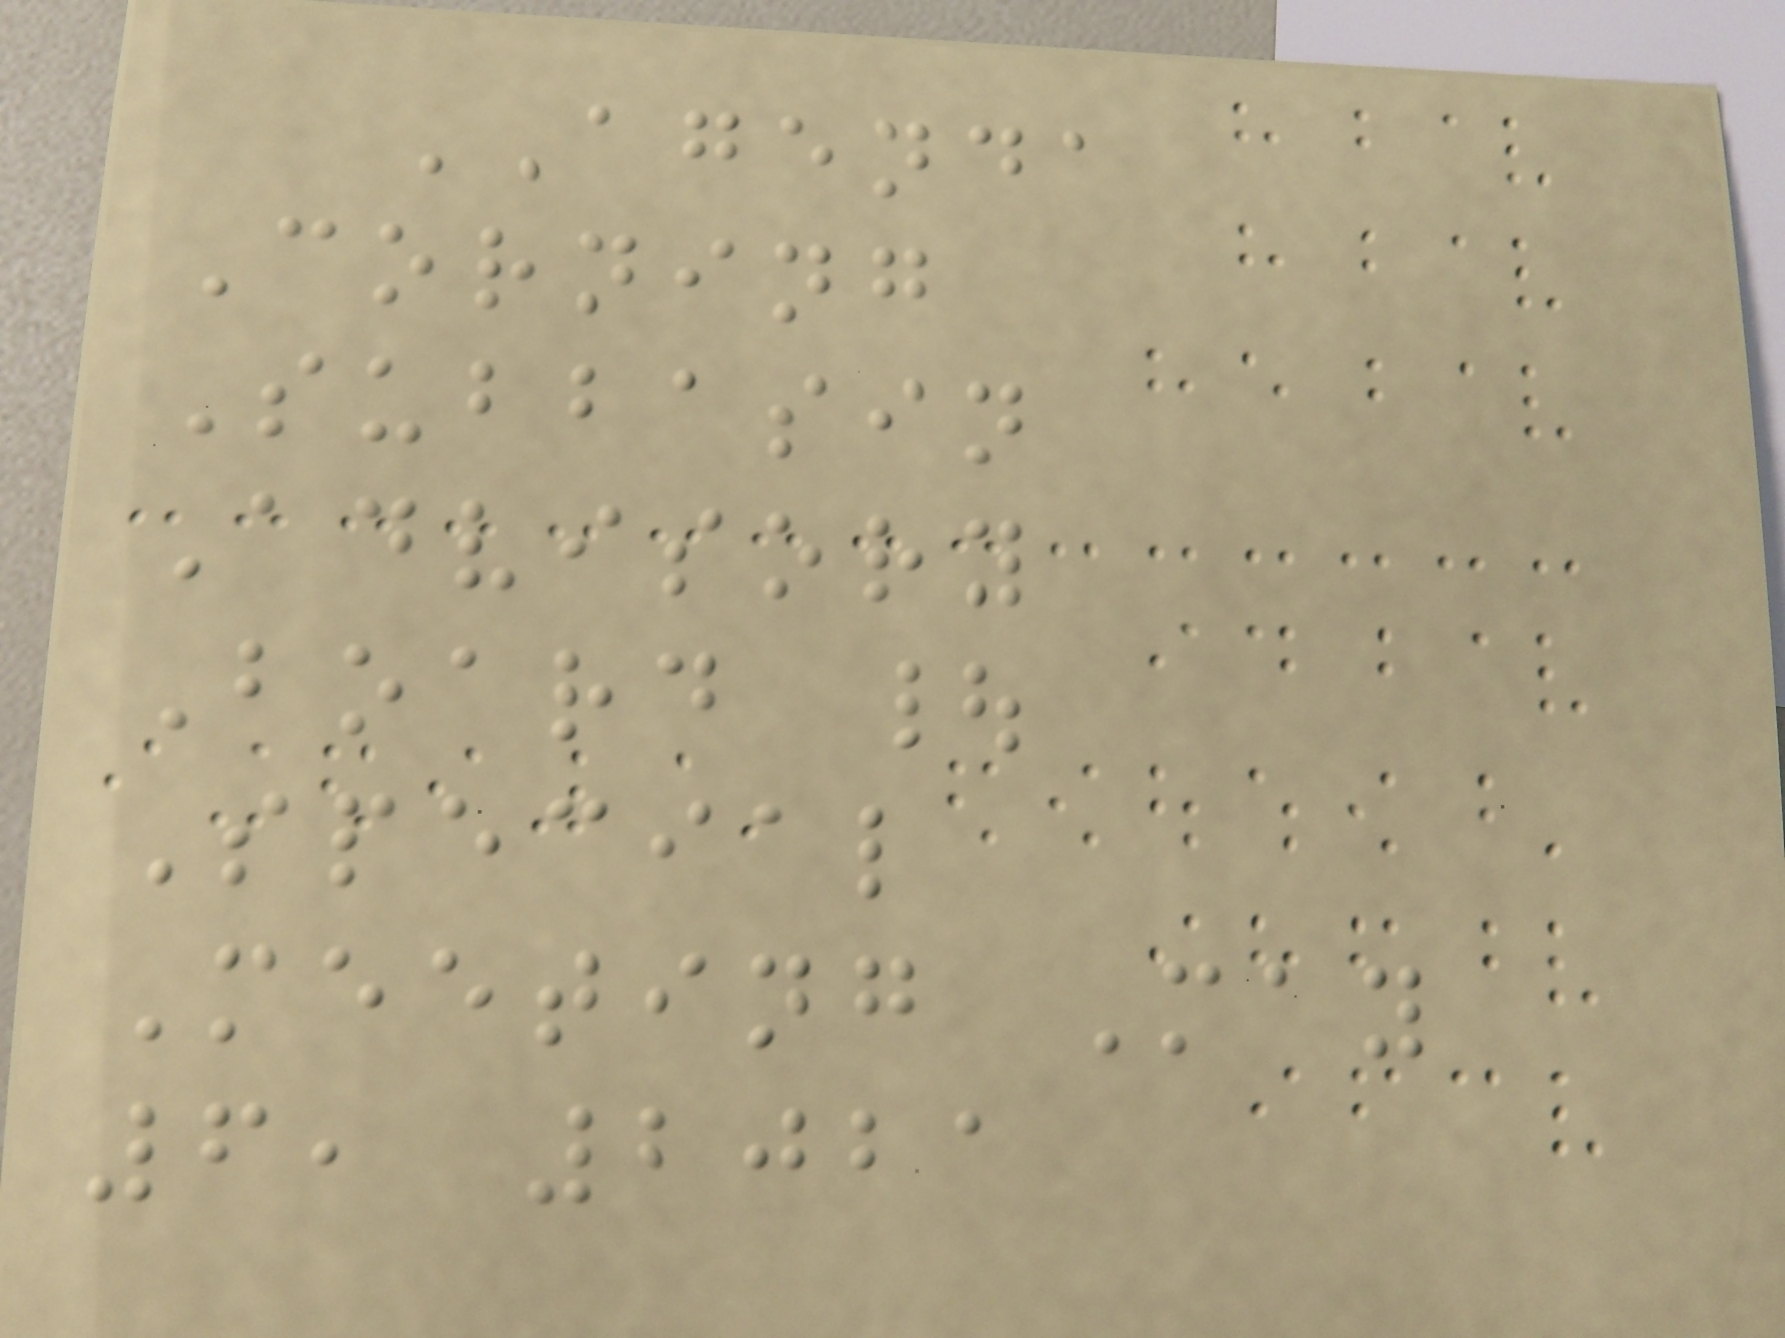AGENDA
Corning
Subbasin
Advisory
Board |
Special
Meeting May
6, 2021
